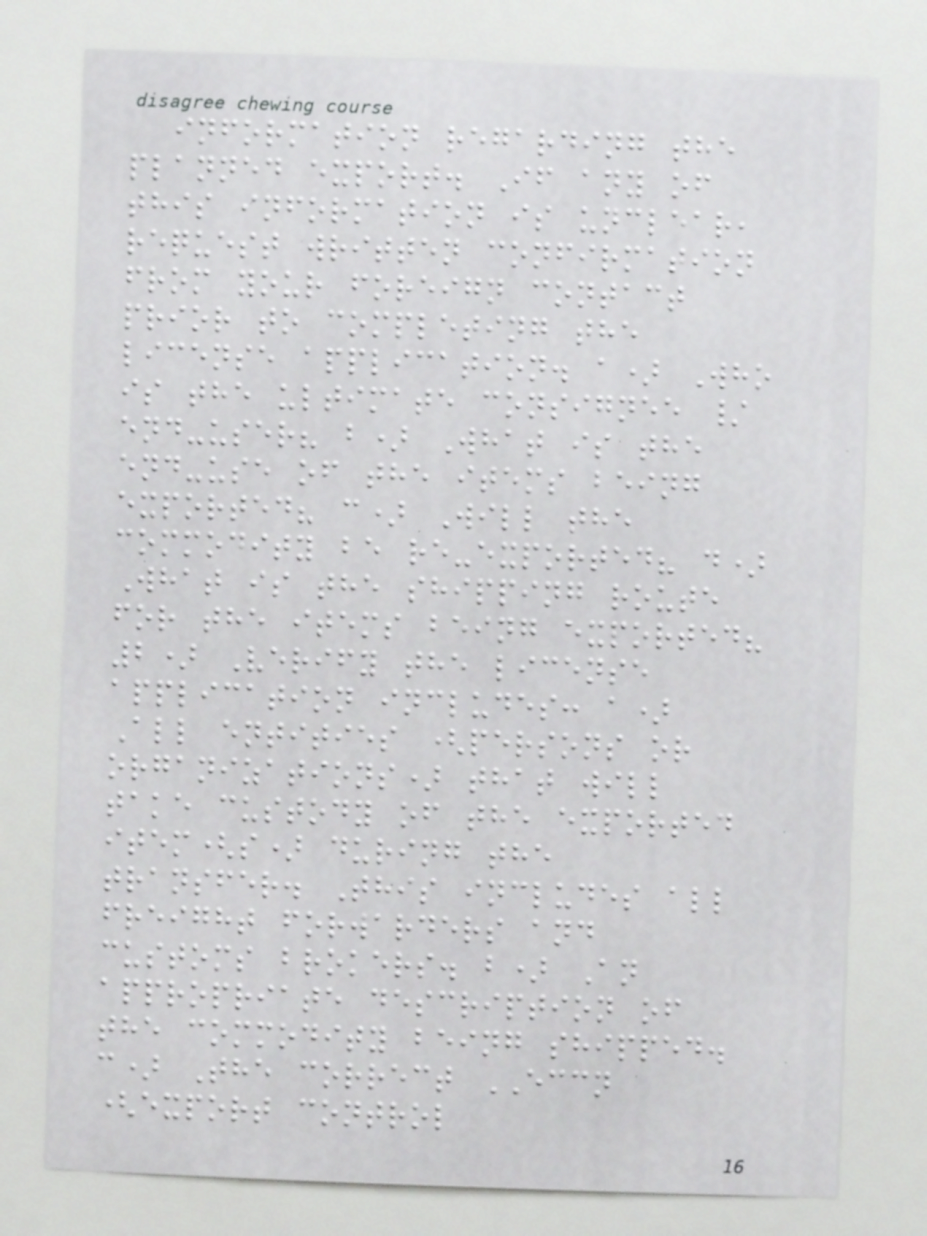information regarding the
planned export. If any of
this information is unclear,
request written confirmation
from your foreign contact
prior to completing the
license application. a) Who
is the ultimate consignee /
end-user? b) What is the
end-use of the items being
exported? c) Will the
commodity be re-exported? d)
What is the shipping route
for the items being exported?
2) Verify the license
application includes: a)
All entities (persons or
organizations) that will
take custody of the exported
item(s) during the
transfer. This includes all
freight forwarders and
customs brokers. b) An
appropriate description of
the commodity being shipped.
c) The correct ECCN
(export control
